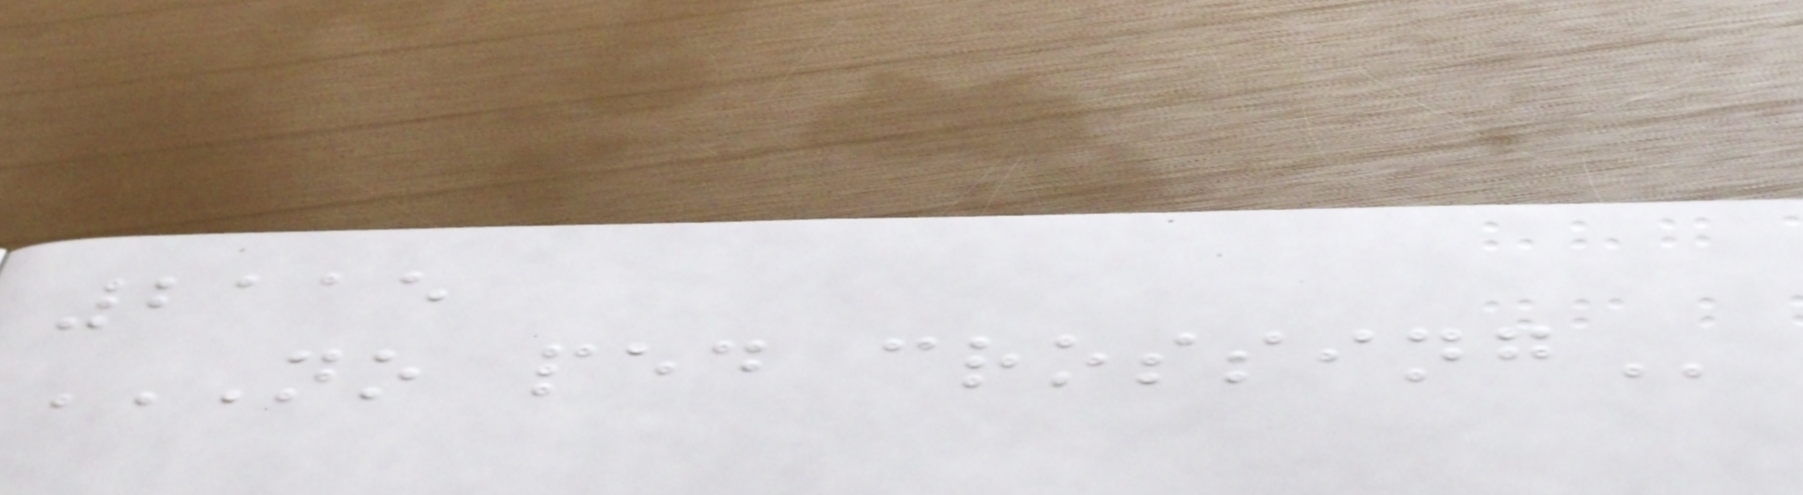2115
NO PED CROSSING
